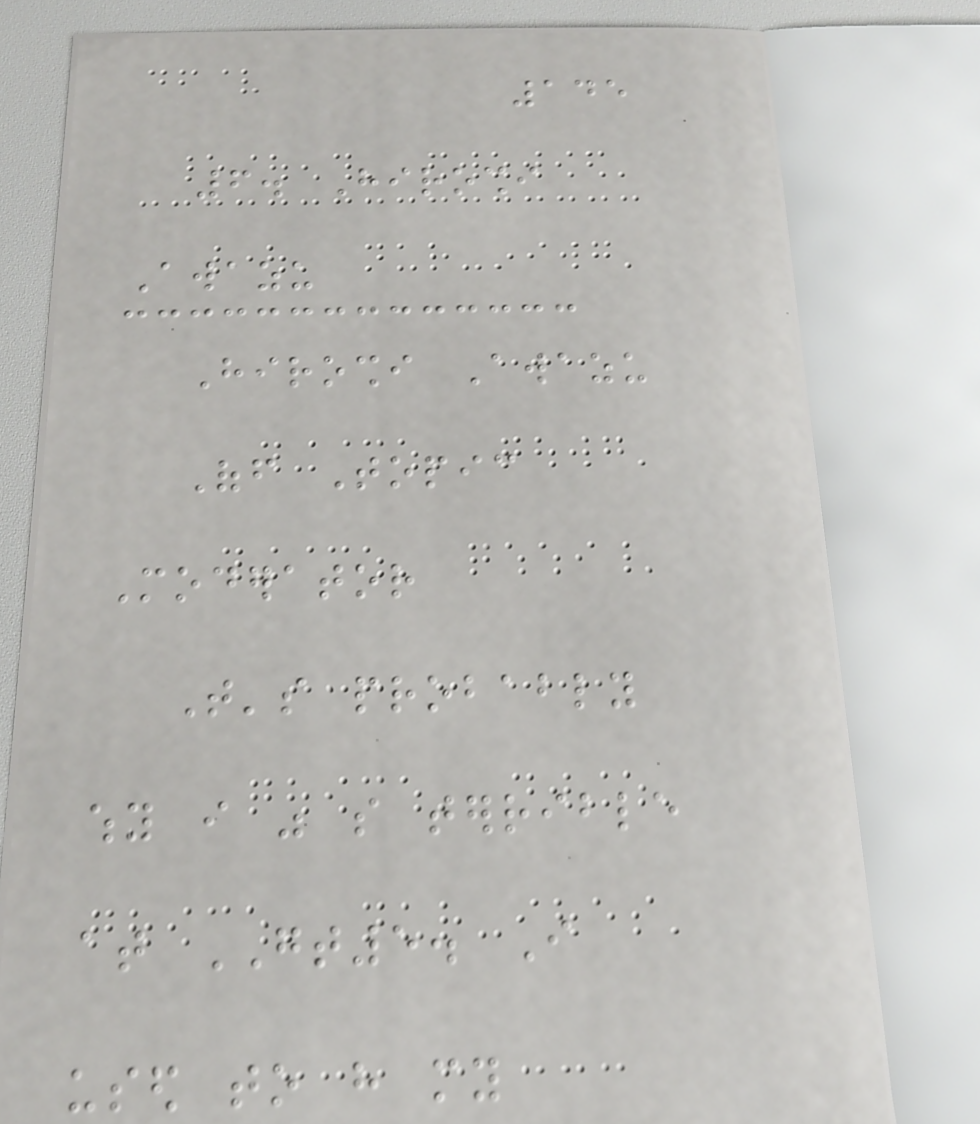145
6. Hiroshi
Awazu
Hiroshi Awazu
Off Topic
Moderator
That's probably
why i was so terrible
at GT5. I
used to have my
